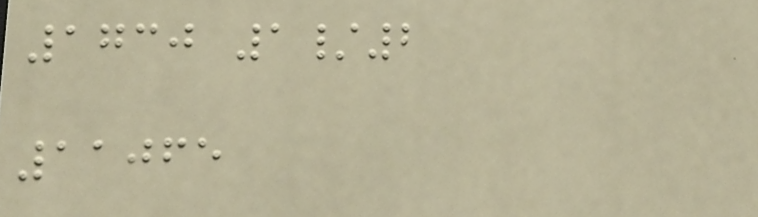1730 1/2
11065
